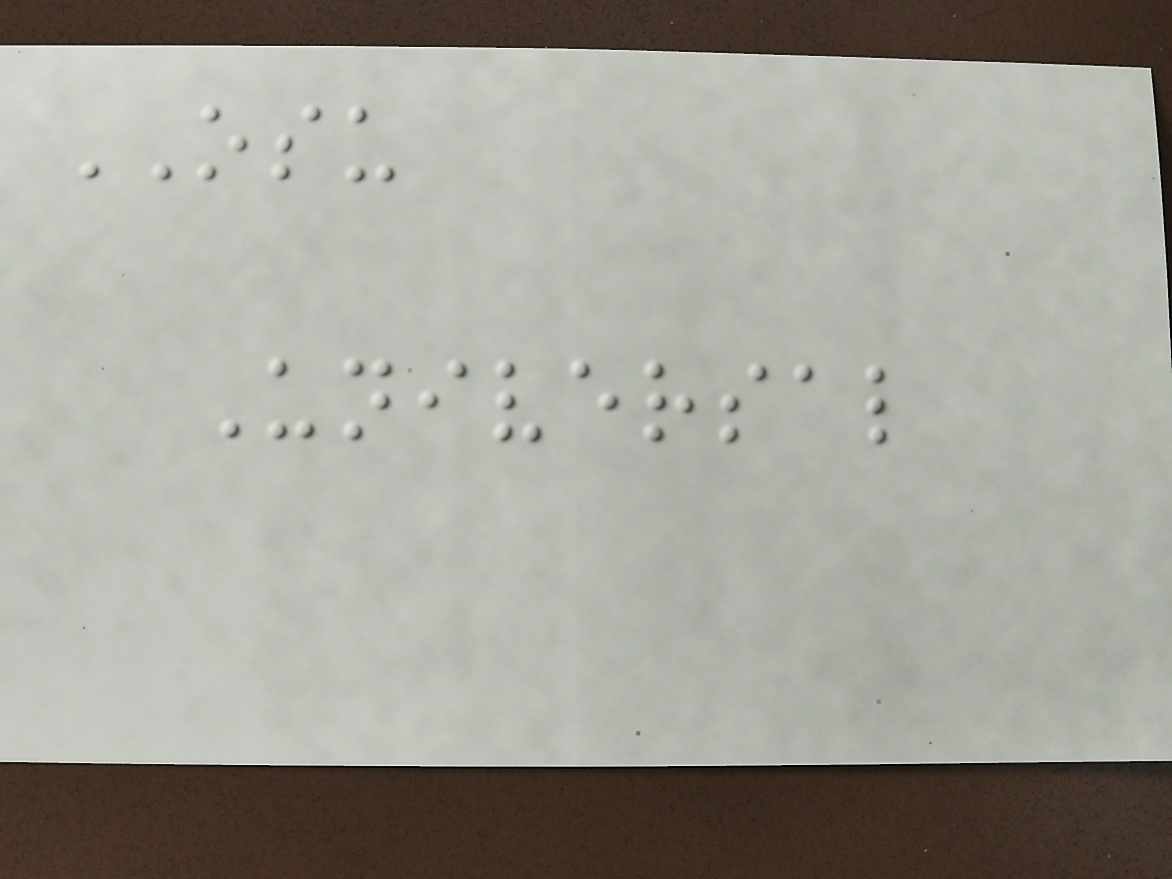OSU
Universal
